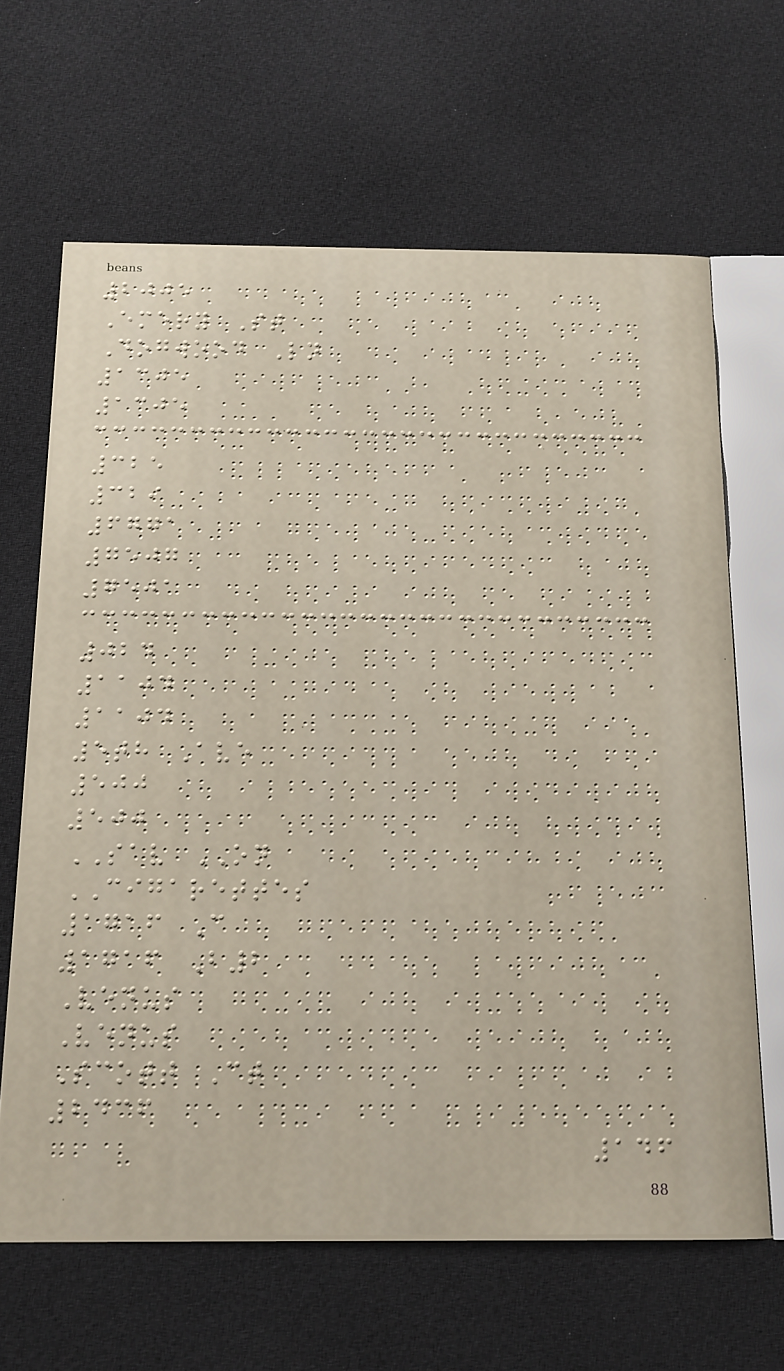2005
Emery St
Dogwood Ln
1305
1305
325
329
6771
7507
7501
024
1104
1104
5th Ave
500
500
SAV ON
CIGARETTES
1716 C
1716 B2
Venus
Venus
Scott Ct
2436
146
